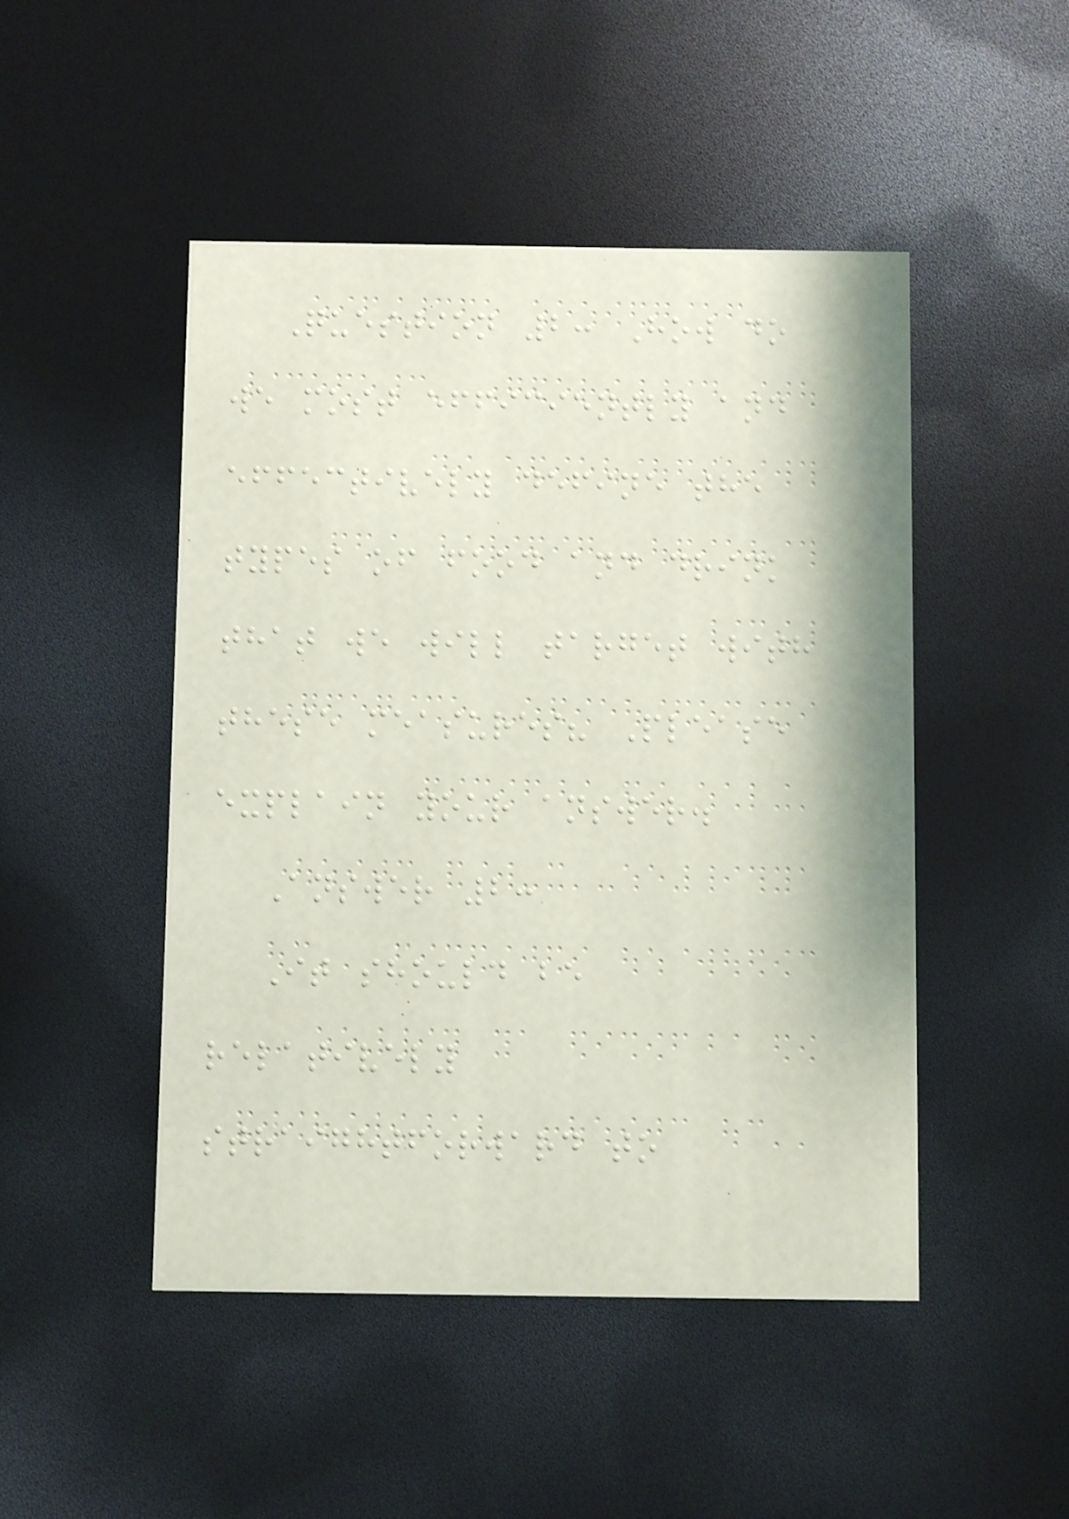Question 2: How do
we most efficiently and
effectively define the
types of food and drink
that we will target with
these measures? Please
explain your answer.
Answer 2:
It should be
relatively
straightforward to
